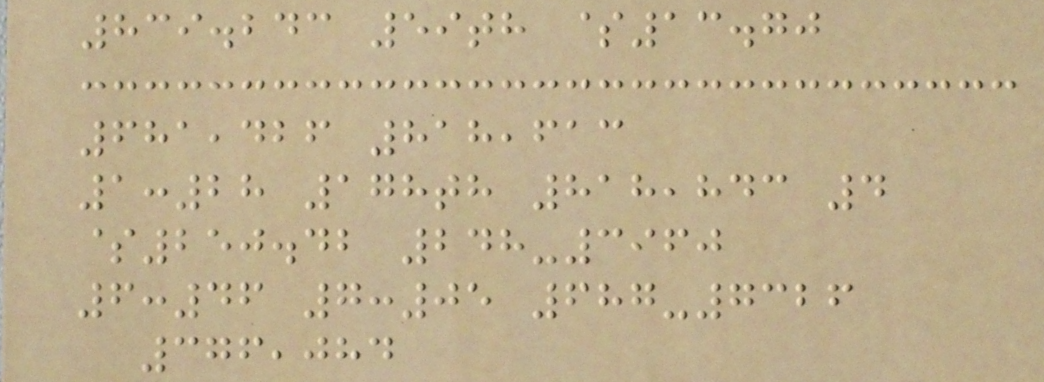839.243 59th $13.70
681,426 818,613
1:28 178th 818,843 4
$250.42 248-3960
6:46 7:05 687-7326
376,084
